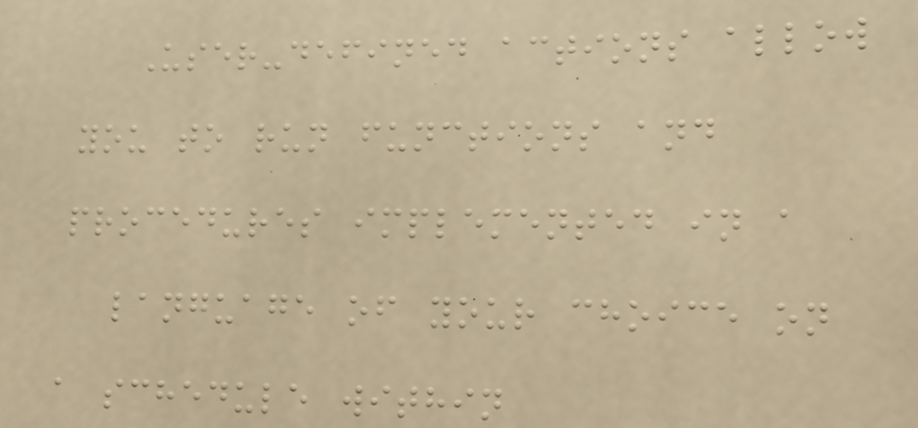User-defined actions allow
you to run functions and
procedures implemented in a
language of your choice on
a schedule within
